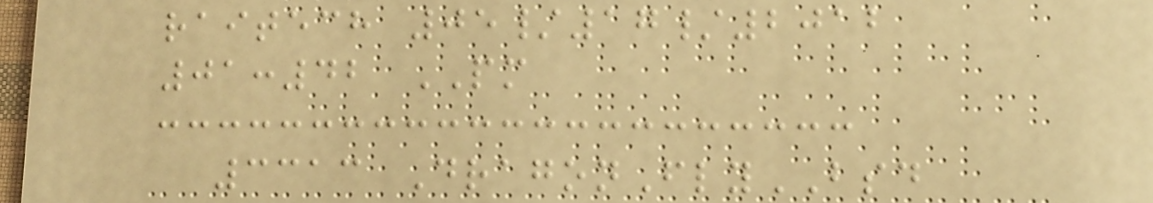raitech 05/17/2012
01:42 PM
3313 DragonFlyBSD
